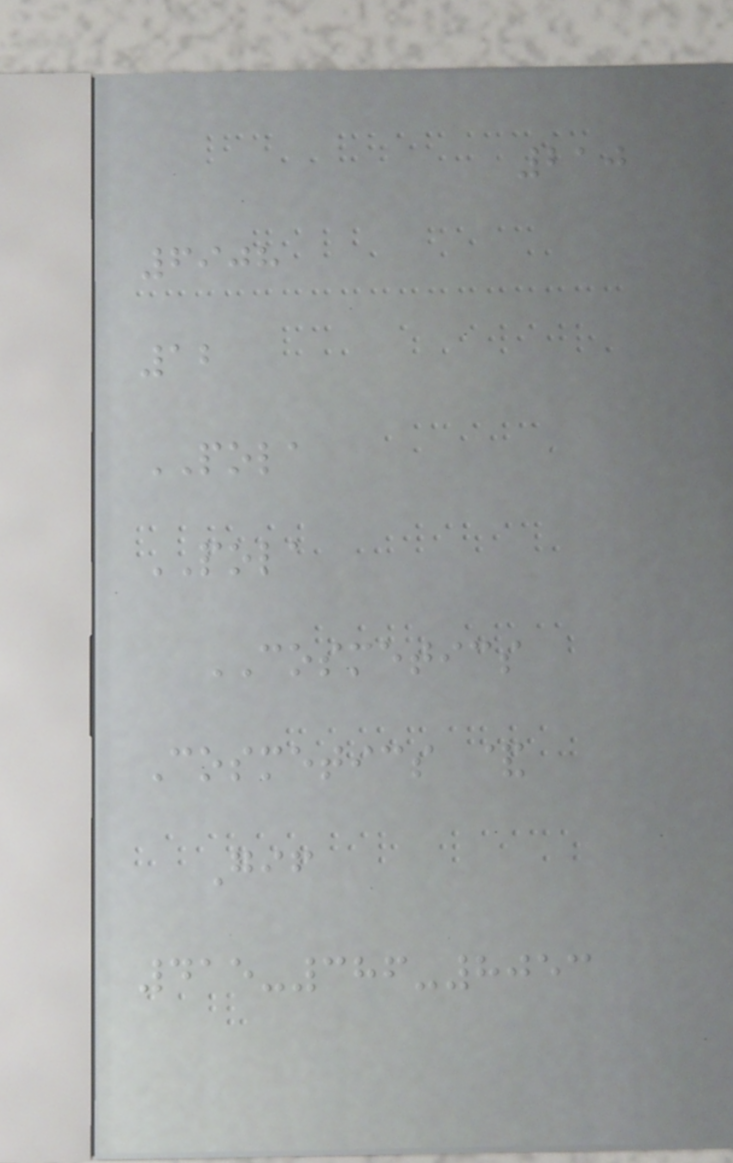210
6908
12
POLA
POLA
COSMETICS
Cosmetics &
Gif
415-386-8053
